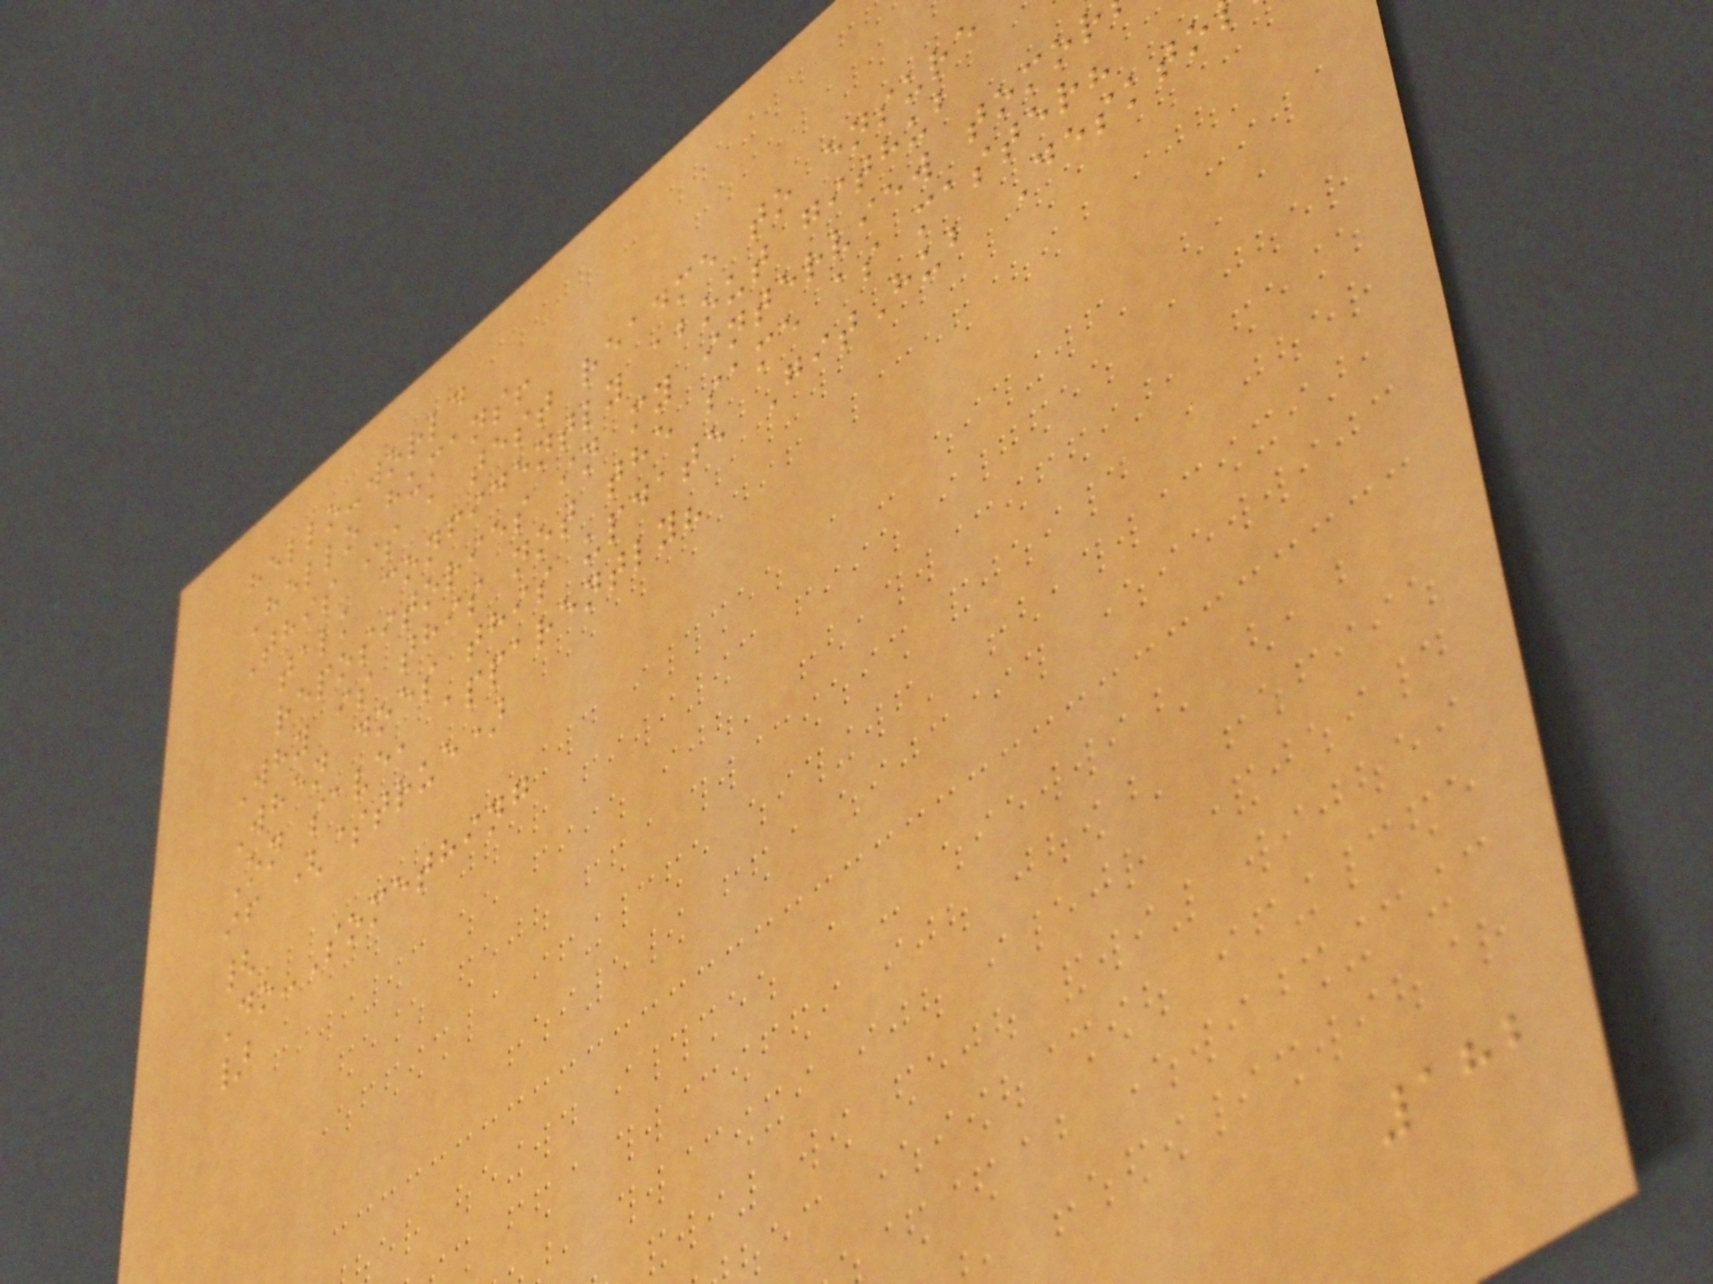hello-world
Hello humans!
This is a test readme to ensure
talk confidently about github
repositories in my interview tomor
Why is this not the same as master?
When does this update GitHub Deskto
On save, apparently?
if ($true)
{
Do-Something
}
182
